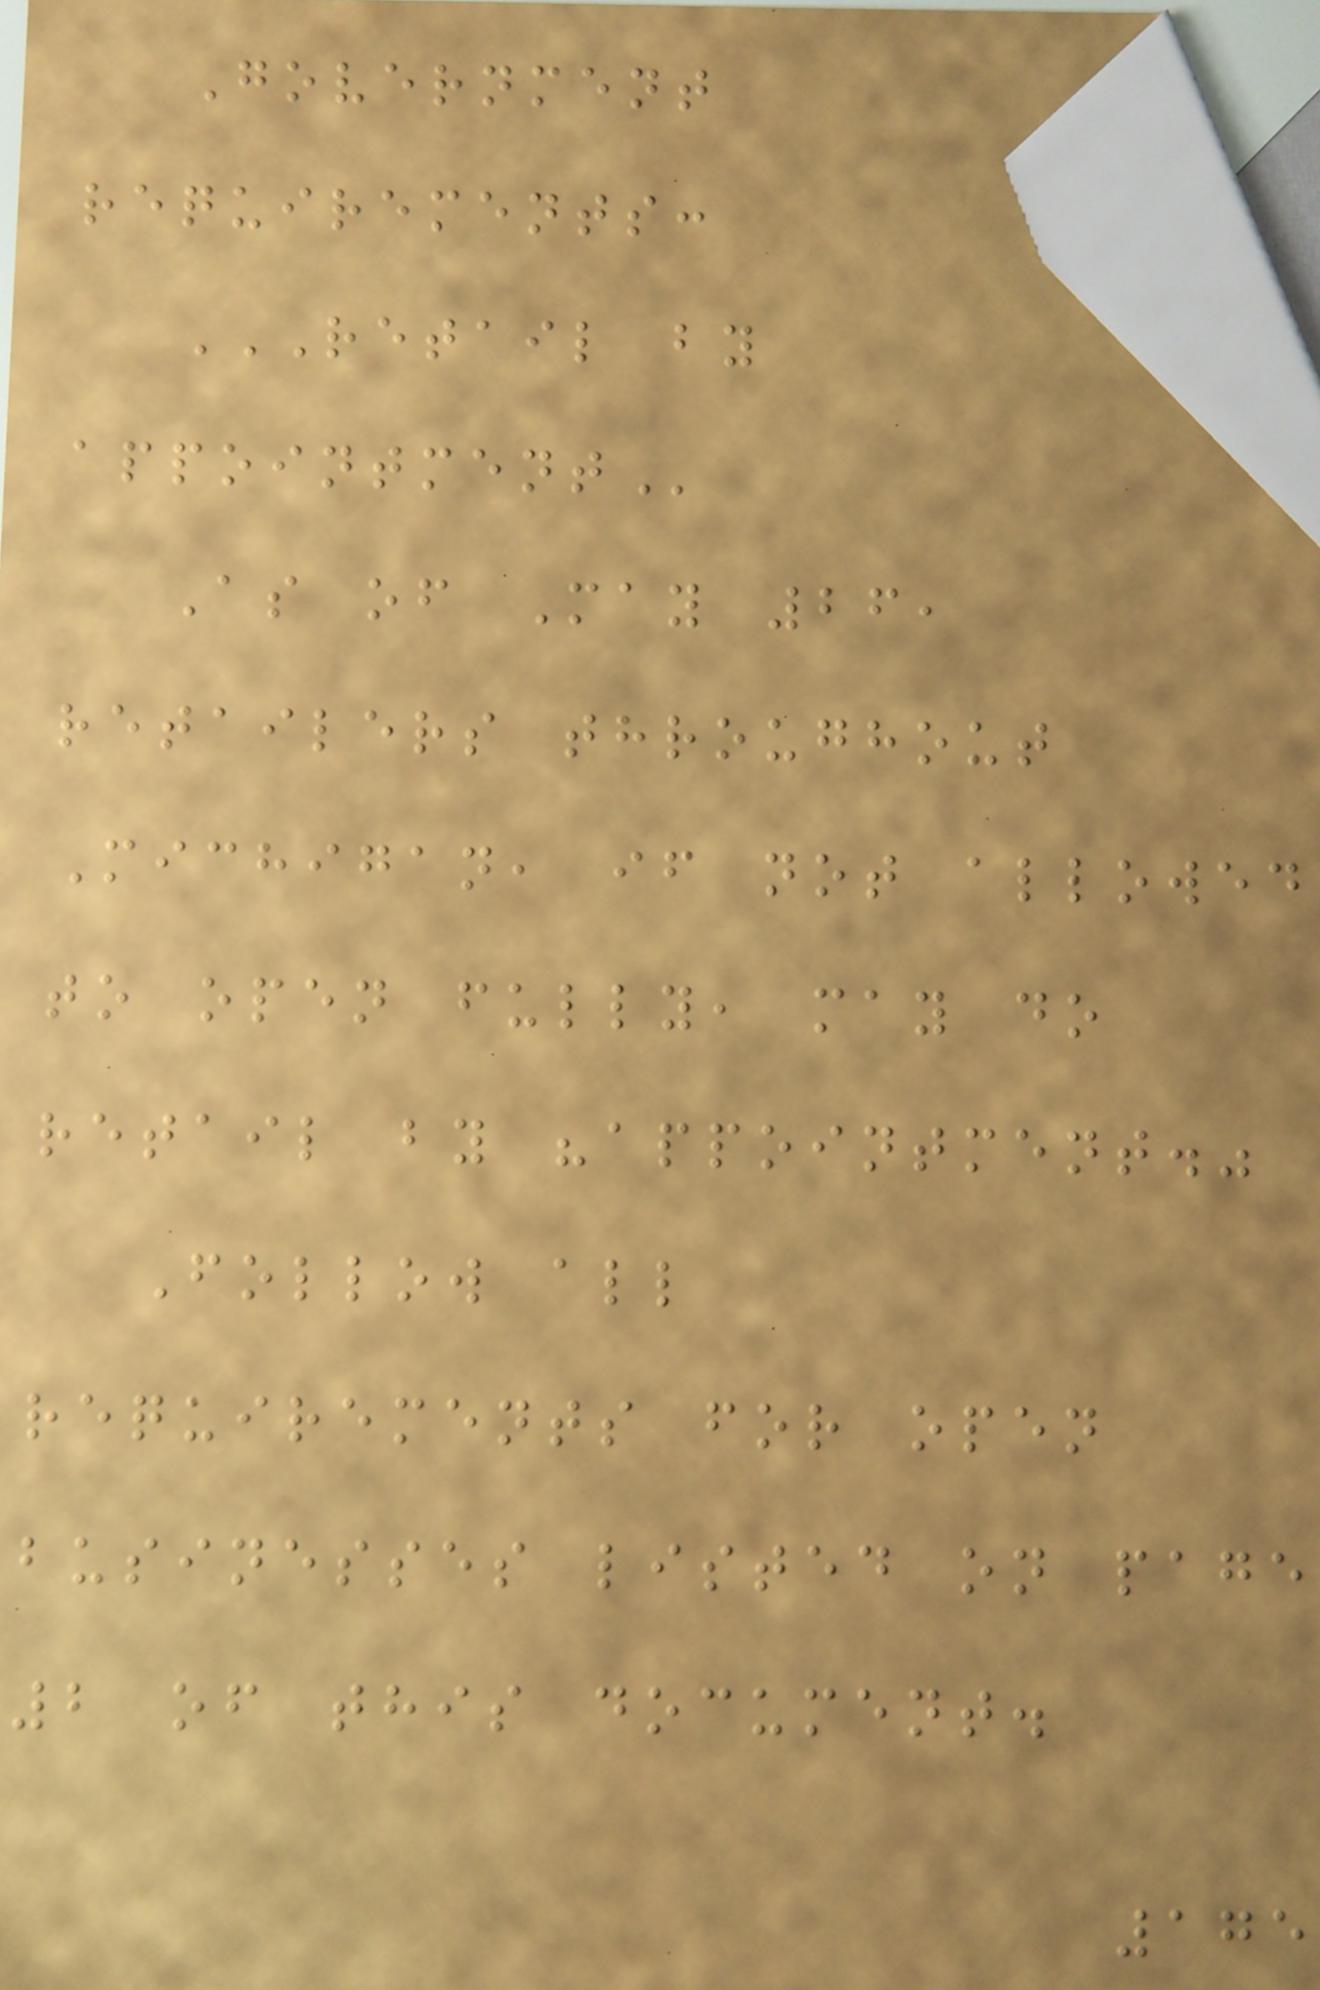Government
requirements:
RETAIL BY
APPOINTMENT
As of May 26,
retailers throughout
Michigan, if not allowed
to open fully, may do
retail by "appointment."
Follow all
requirements for open
businesses listed on page
2 of this document.
175
